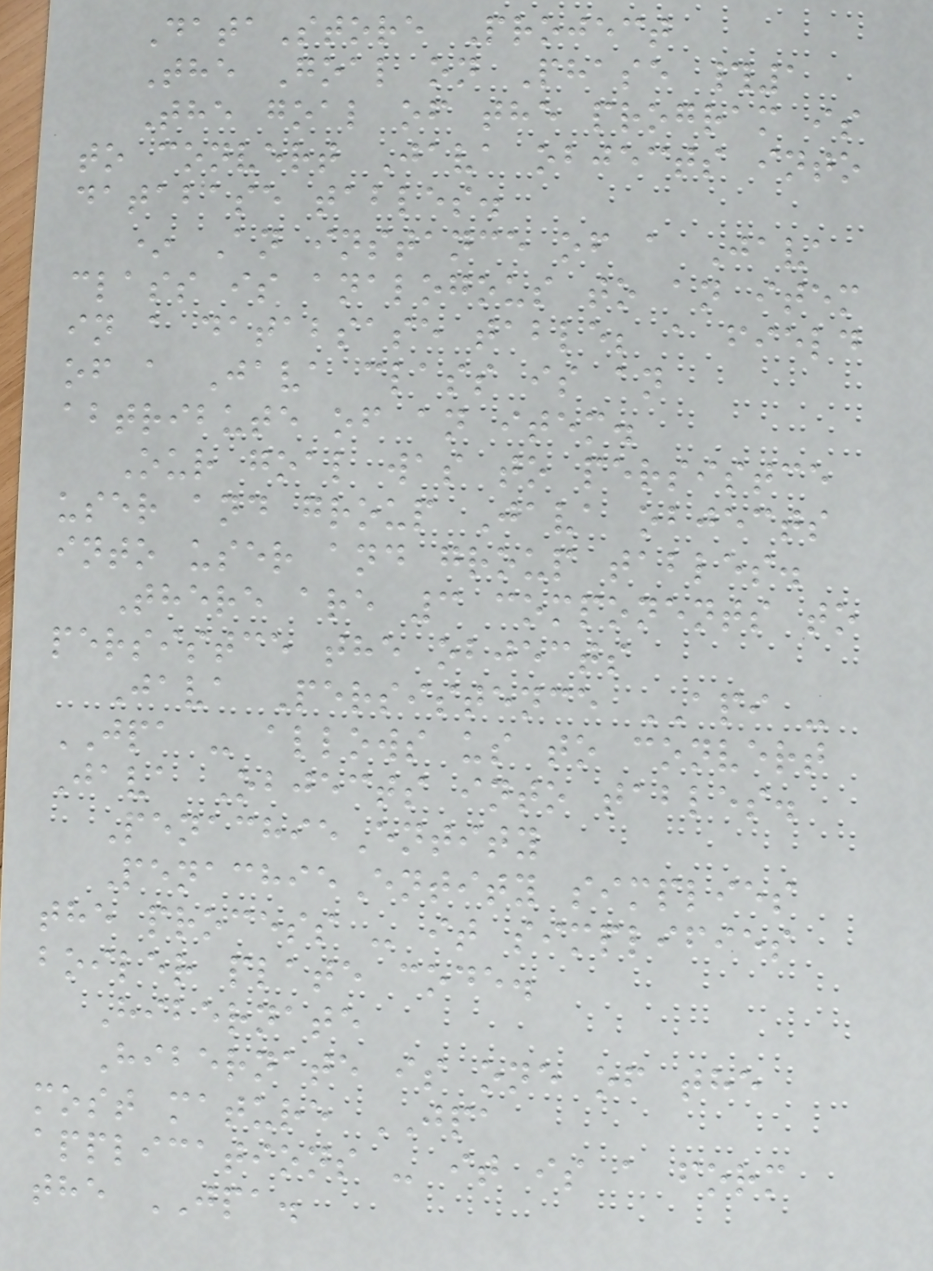DataStore Project
The Goal on Phase #1
The goal of the program is
to convert Java objects into
database tables.
* An instance of a Java
class is analogous to an item
in a databsase table; a field
of a Java class is an
abtribute of an item.
Our goal was to persistce
user and group Java objects
into user and group tables.
There are 3 components to
persistce the objects
Java Persistence API -
JPA - allows us to convert
Java Objects into tables.
PenachieEntity
PenachieEntity simplies
the process - it simplifies
boiler plate code.
Hibernate
Hibernate is one of the
most mature JPA
applications - it is a form
the JPA.
